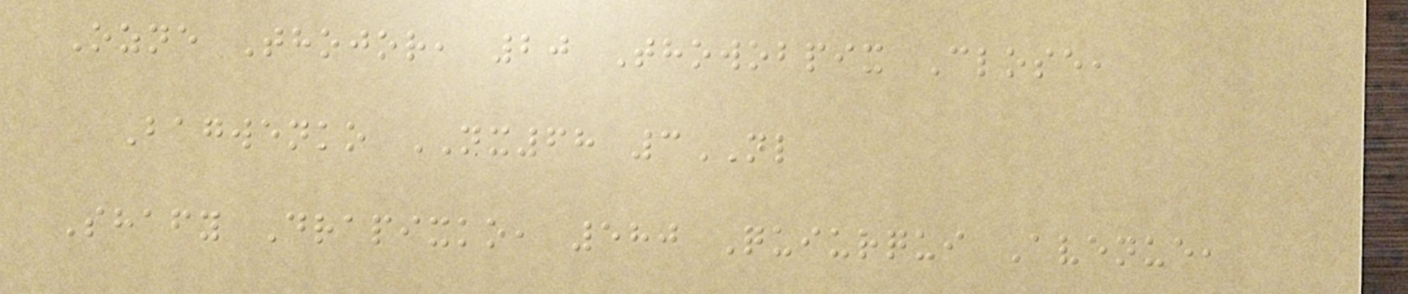Ozne Thojor, 20 Thowobpix Close,
Bagwenko NX68 3NL
Shafy Drapixko, 580 Quiurqui Avenue,
